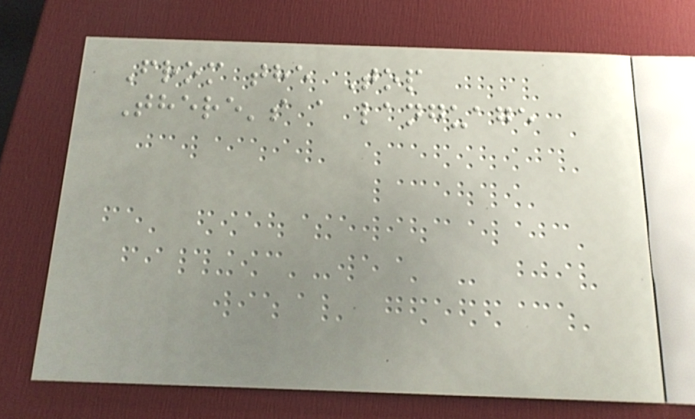From the Top
There's a language
